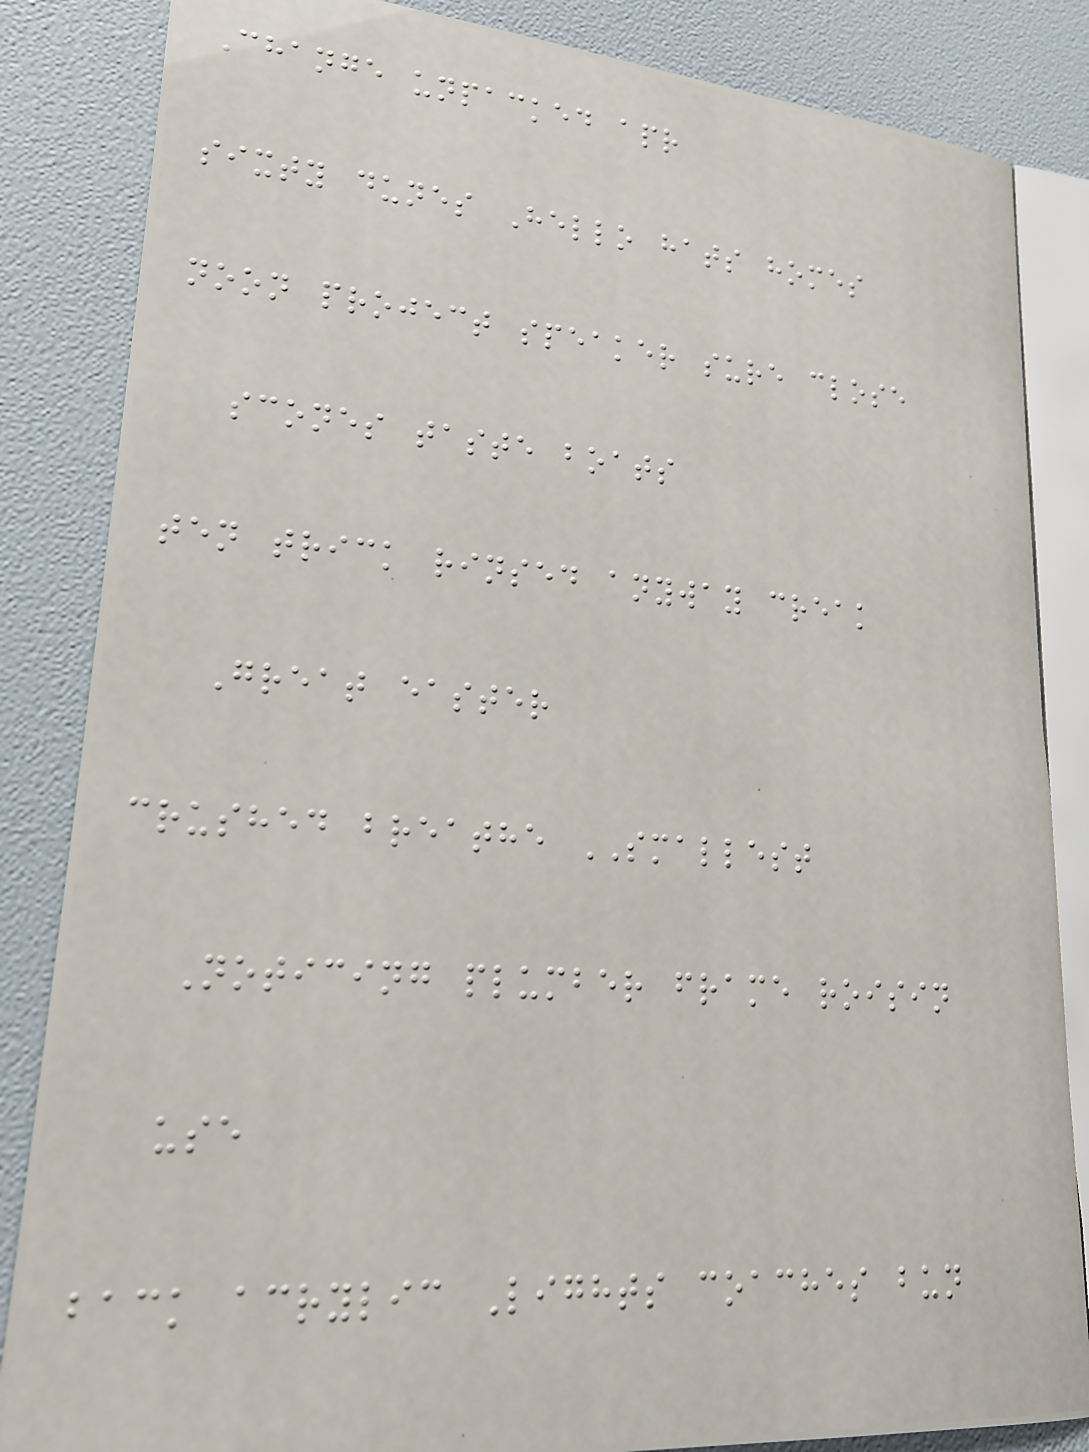Change unpacked apr
sixty dunes Hello hats homes
noon project speaker sure close
scones taste boats
ten trick rinsed anyway creak
Great easter
crushed breathe SMALLEST
Noticing plumber frame roisin
use
back acrylic Lights coaches bun
